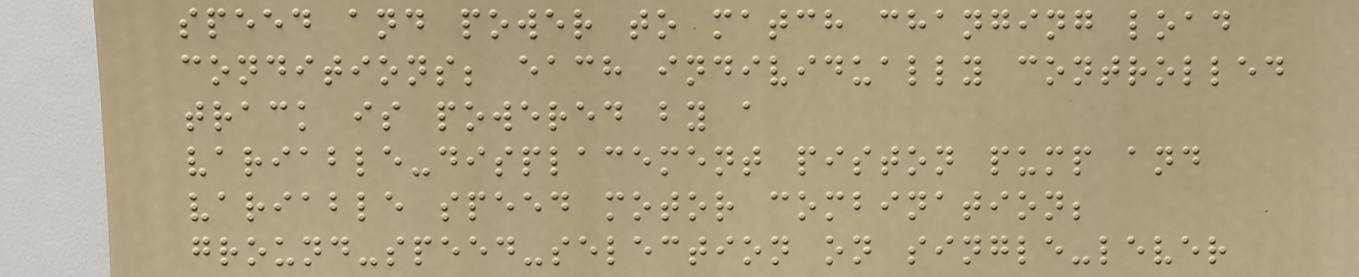speed and power to match changing load
conditions; each individually controlled
track is powered by a
variable-displacement piston pump and
variable speed motor combination;
ground-speed-selection on single-lever
